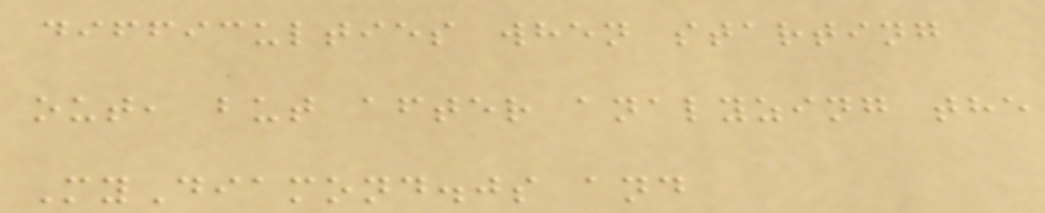difficulties when starting
out, but after analyzing the
MyDiamond.js and
